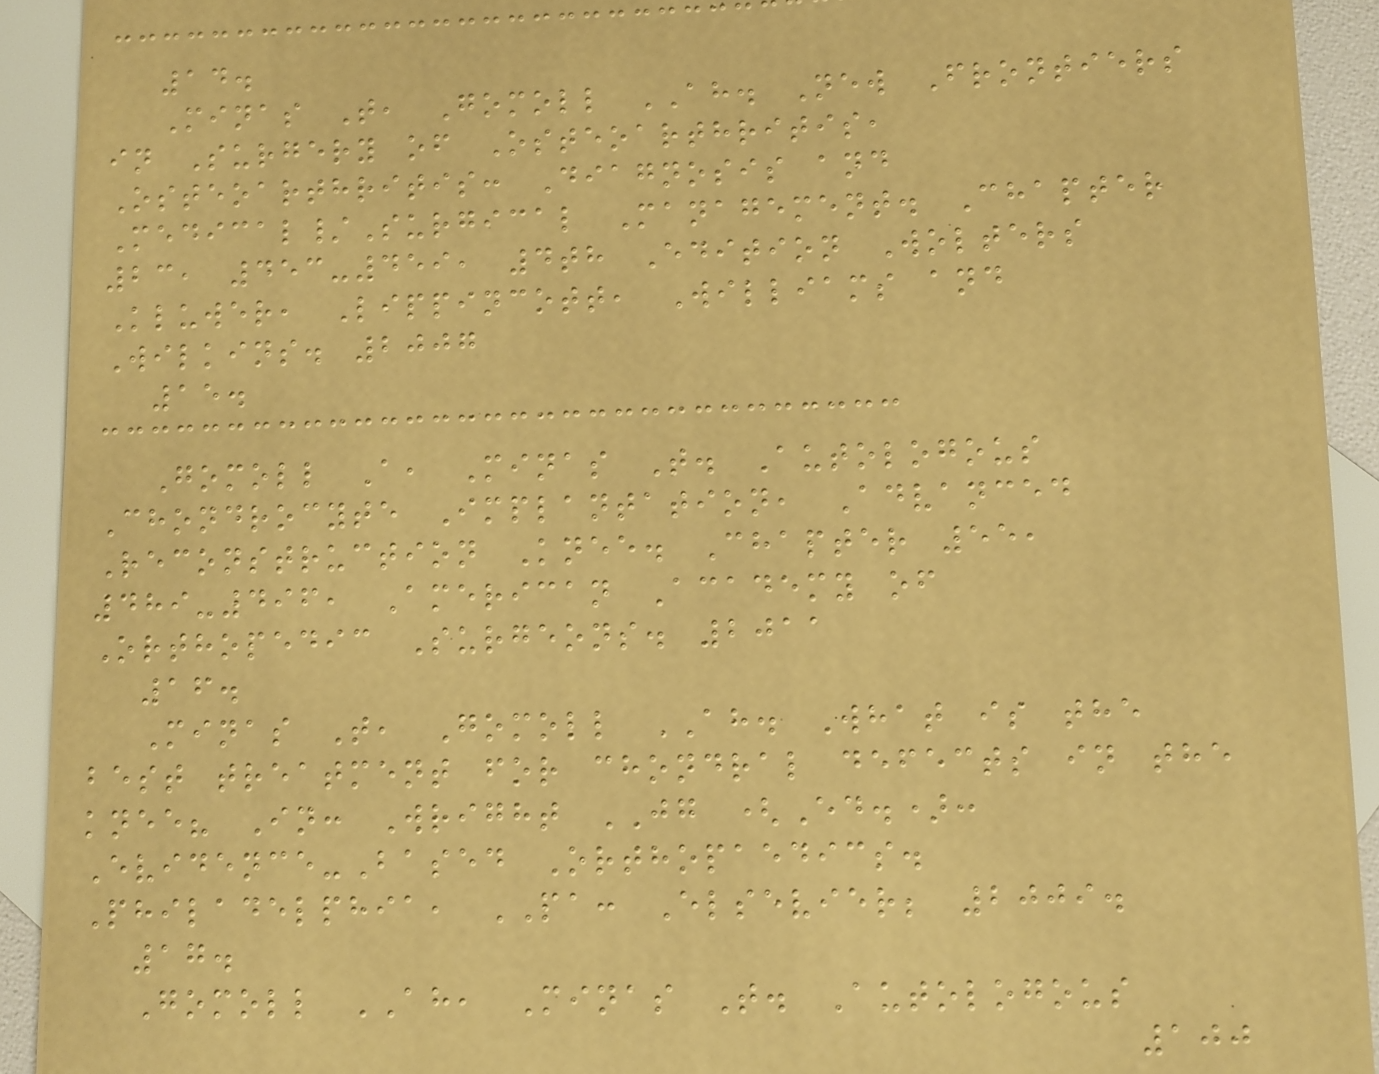14.
Minas T, Gomoll AH. New Frontiers
in Surgery of Osteoarthritis,
Osteoarthritis: Diagnosis and
Medical/Surgical Management. Chapter
23, 453-459, 4th Edition Wolters
Kluwer, Lippincott, Williams and
Wilkins. 2007
15.
Gomoll A, Minas T. Autologous
Chondrocyte Implantation, Advanced
Reconstruction Knee. Chapter 55,
489-496, American Academy of
Orthopedic Surgeons. 2011
16.
Minas T, Gomoll AH. What is the
best treatment for chondral defects in the
knee? In: Wright JG (Ed.):
Evidence-Based Orthopaedics.
Philadelphia, PA: Elsevier; 2009.
17.
Gomoll AH, Minas T. Autologous
100
